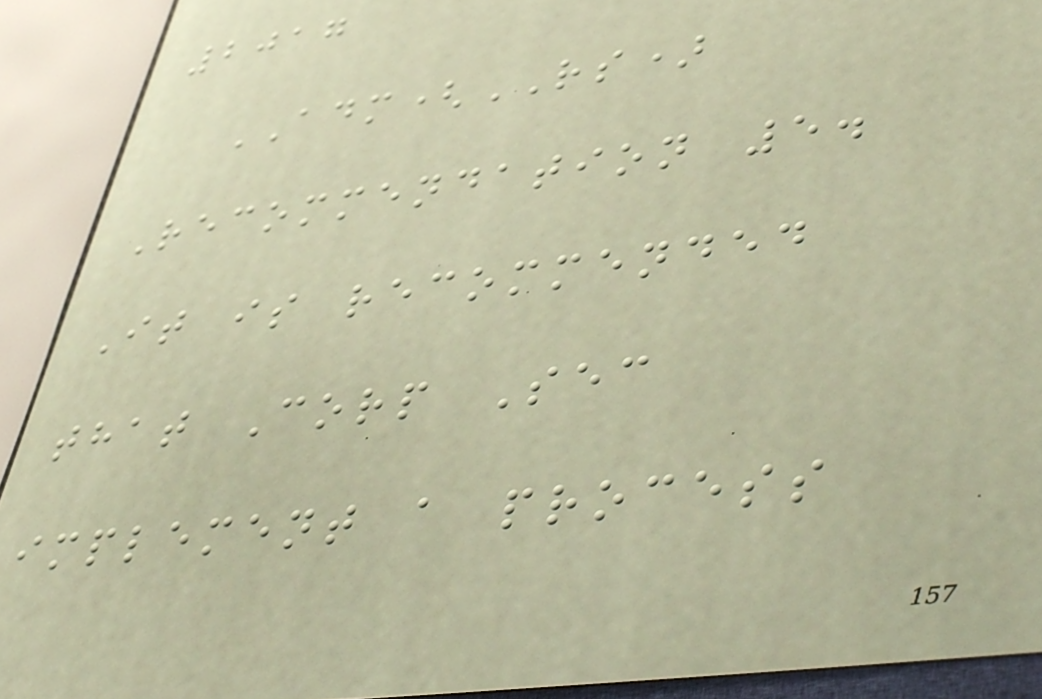2017
ADM(RS)
Recommendation 5.
It is recommended
that Corp Sec
implement a process
